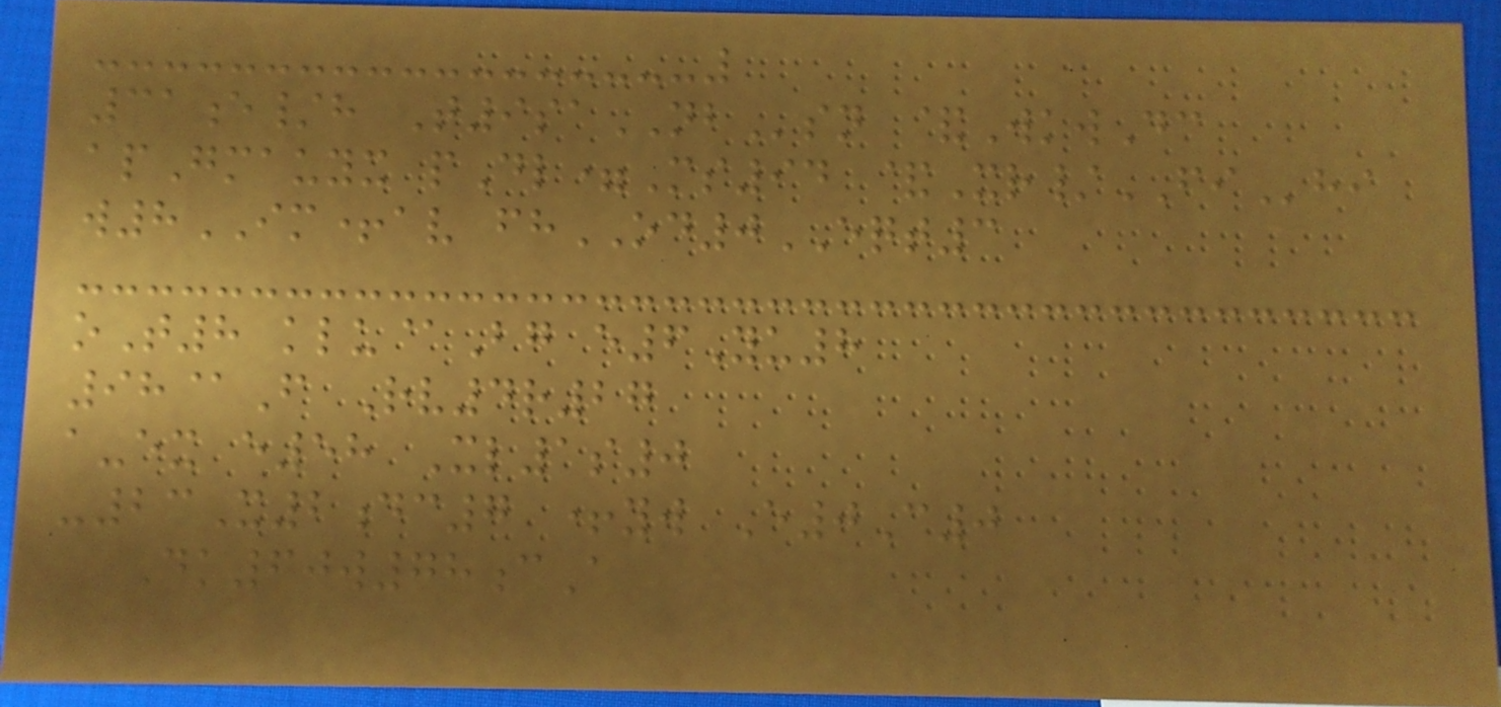31e/h T9saNBsn &WkwDc
apGmauyx pDl=Ms94 &Xr/FIhi
w8IM+av fhOD0EQT3
oT8 klu@Bg e6Yu8
98@F Rv4r27
a-ex e58 Xl1s0
-23X2dc7 +yw E0C0
Dk60w78cA
